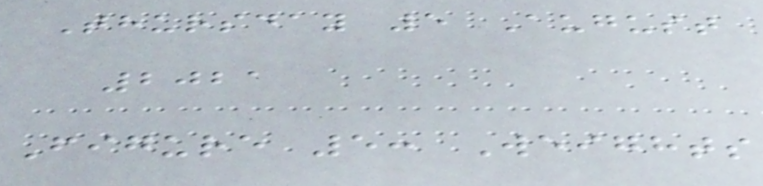Thursday 5 August
2021
Figure 5: Weights
